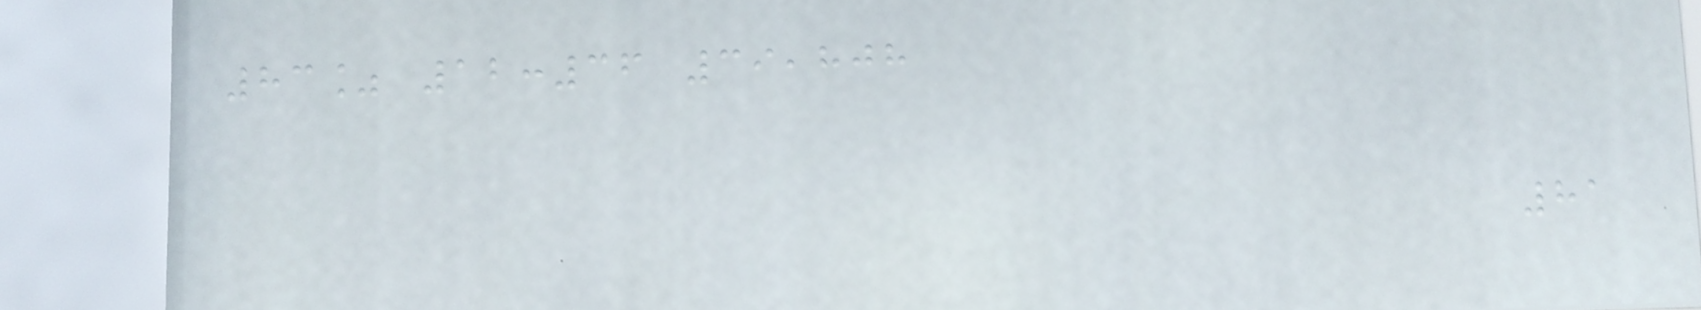83% 12:36 39,808
81
